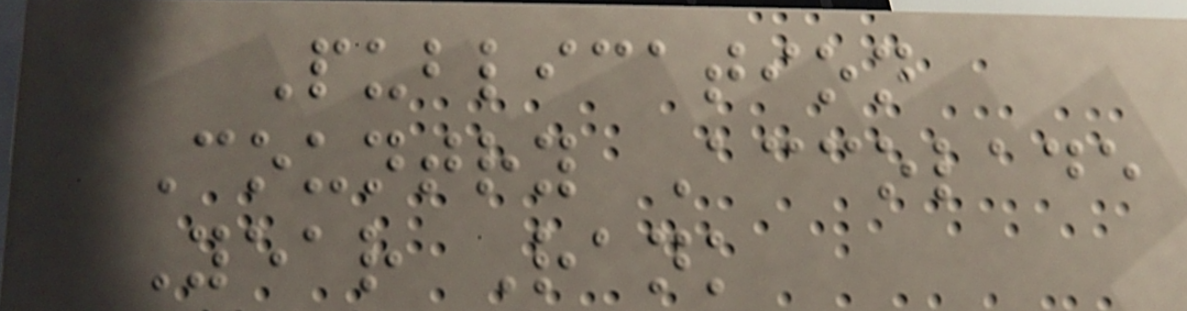Publication
Country Accolade
Year Rank
